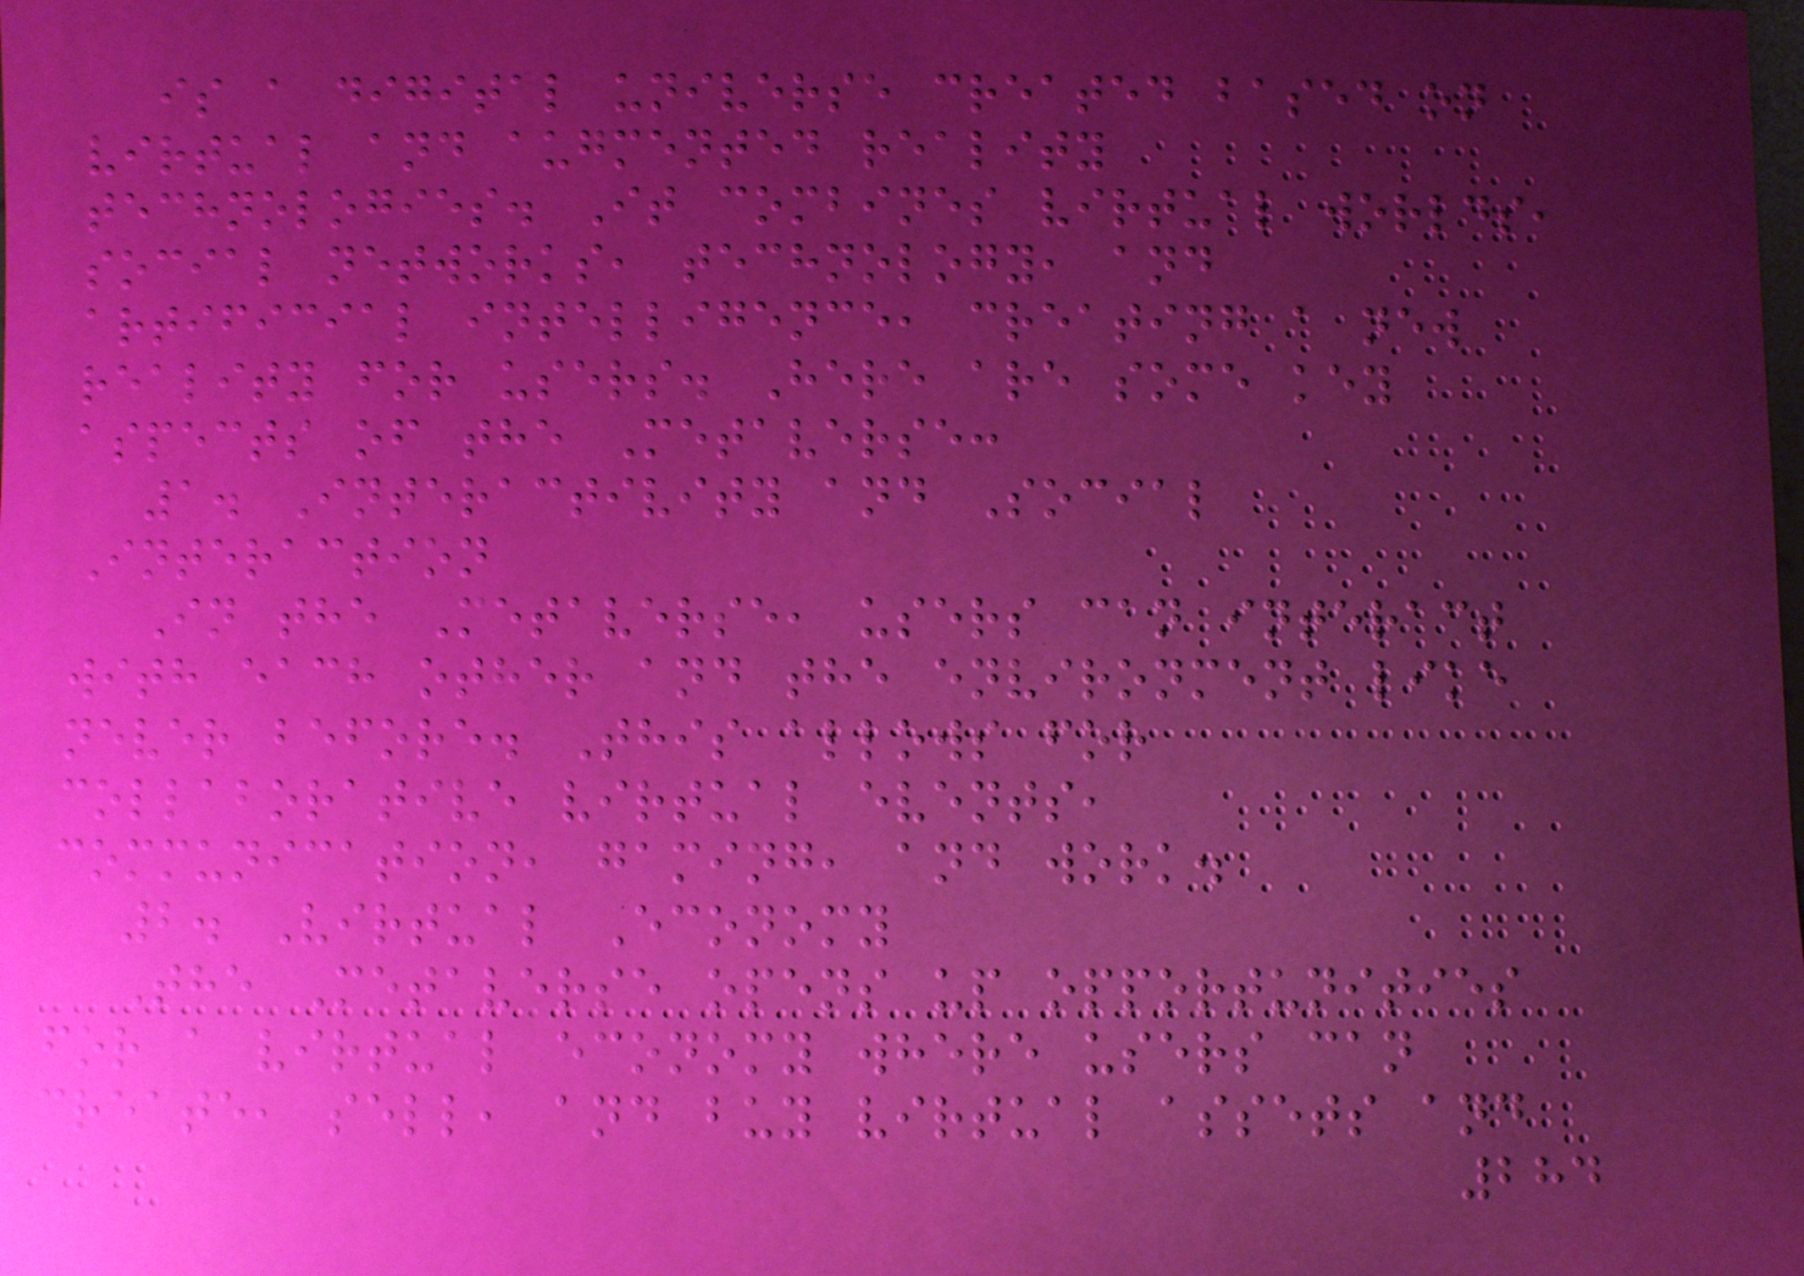is a digital universe created based on
virtual and augmented reality
technologies. It combines virtual worlds,
social networks, technology, and
artificial intelligence, creating a new
reality for users. Here are some key
aspects of the Metaverse:
1. Interactivity and Social
Interaction
In the Metaverse, users can interact
with each other and the environment like
never before. This allows for
collaborative virtual events,
communication, gaming, and work.
2. Virtual Economy
The Metaverse opens up opportunities
for a virtual economy where users can
create, sell, and buy virtual assets and
284
